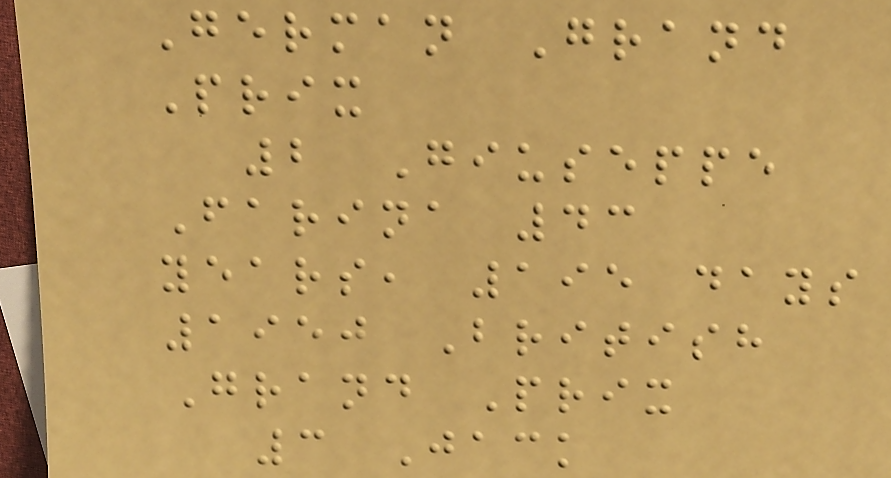German Grand
Prix
2 Giuseppe
Farina 43
years, 195 days
1950 British
Grand Prix
3 Jack
